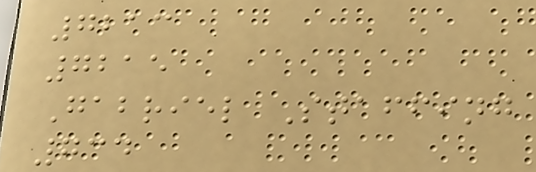7213
7215
Gabriel Staffing
734
